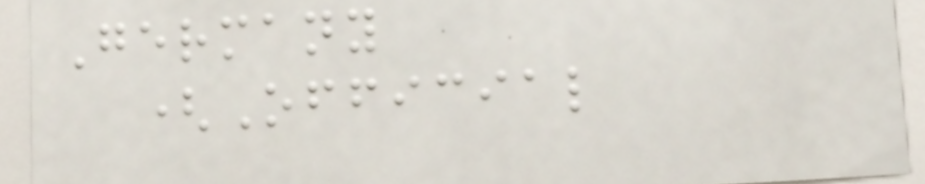Germany
(Official
